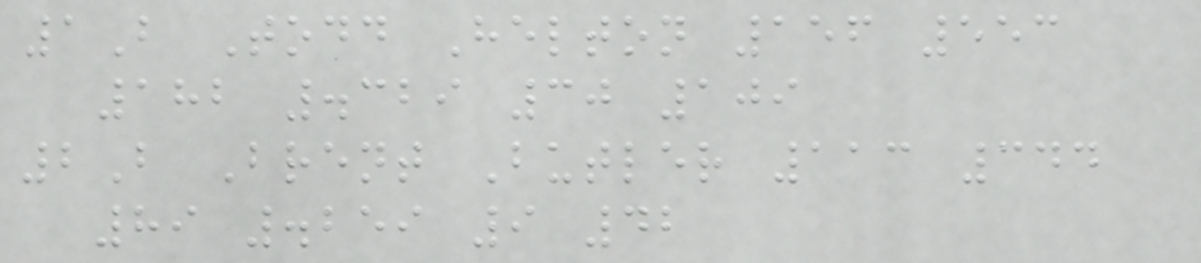1B Todd Helton 156 553
182 .329 30 109
2B Brent Butler 113 344
89 .259 9 42
